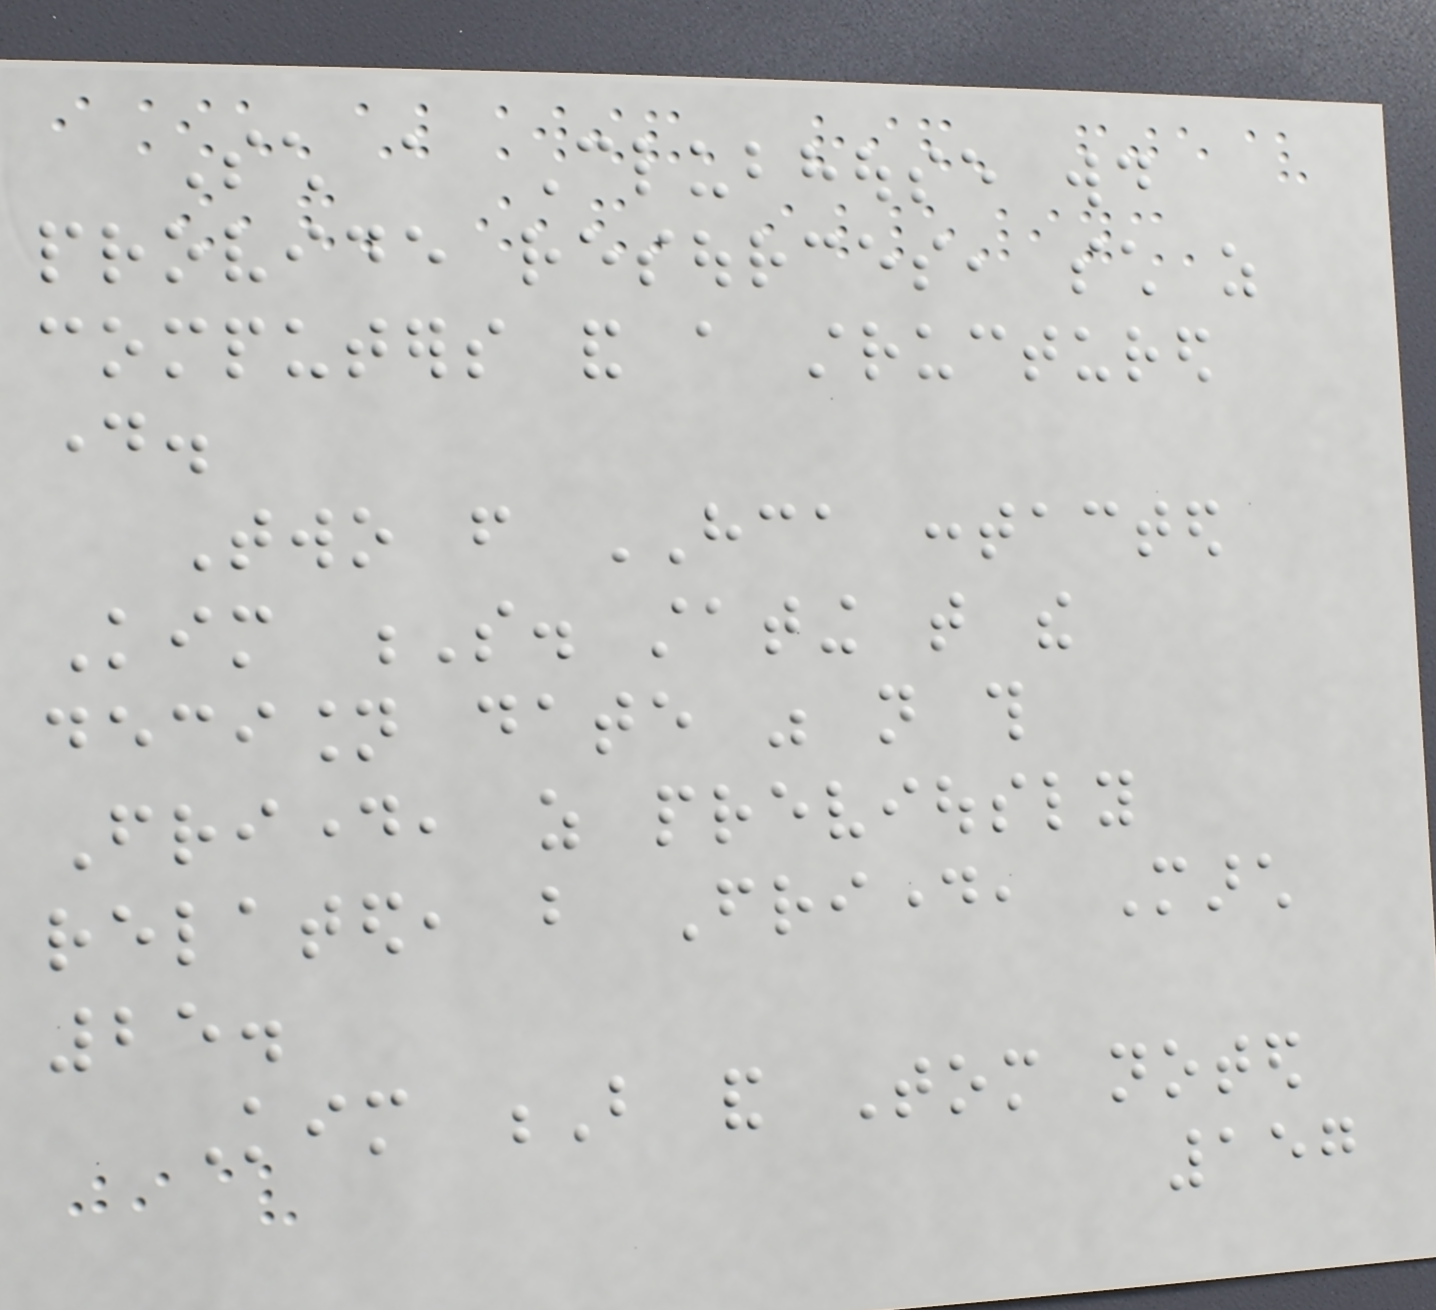Such a Clubhouse would
provide resources, such as
computers and a structured
day.
Two from HCA contacted
Kim S. stating that the
decision date was not this
Friday, as previously
related, but Friday, March
25.
Kim B and Tom noted
157
